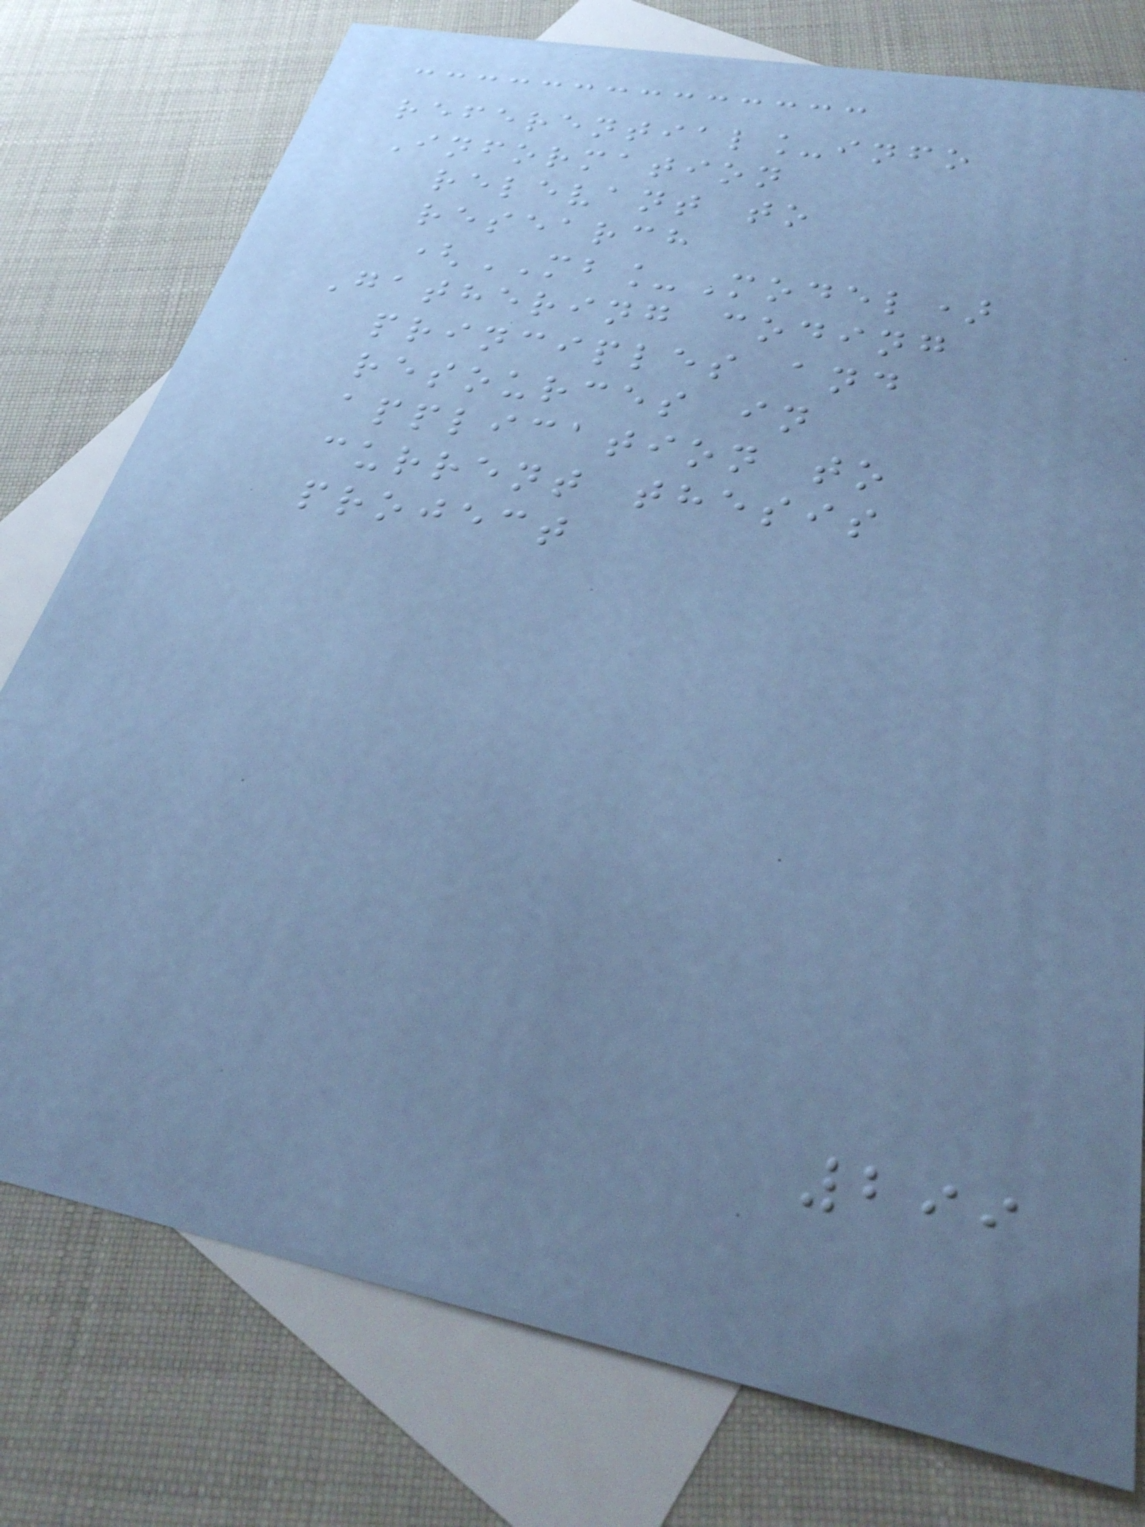referential_info
Information
relevant to
research
(MB_Model)
Gathering coding
principles and
resources in
application to
current thesis
project
299
